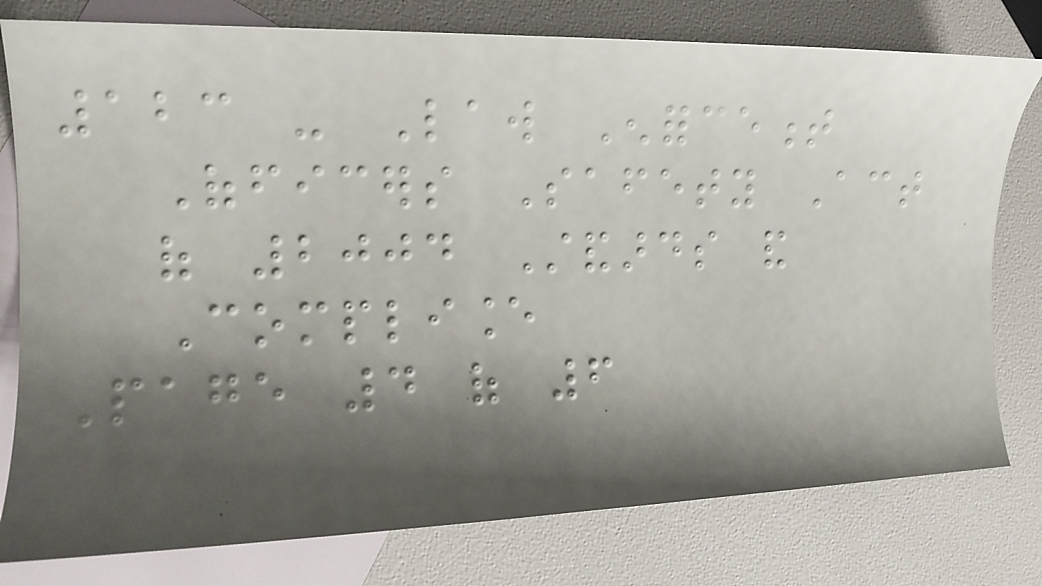123 - Law Enforcement
Officers Safety Act
of 2004 Standards and
Compliance
Page 4 of 6
